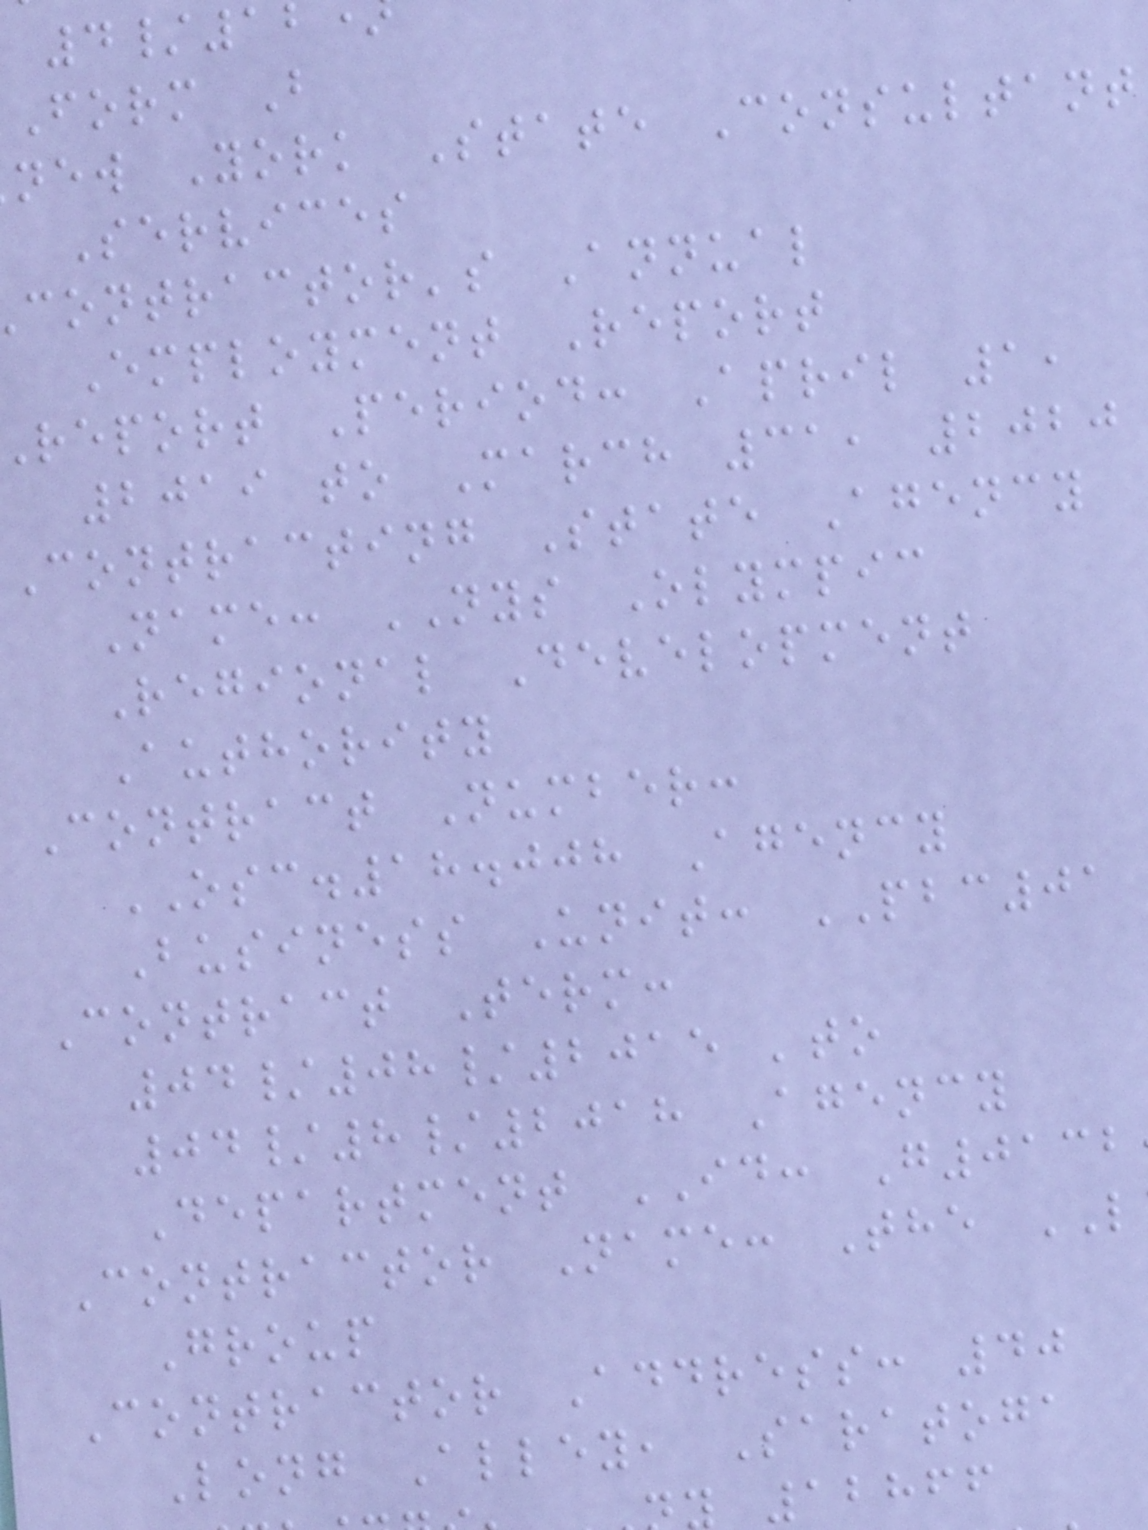4/1
form B
new York State Consultant
Services
contractor's Annual
Employment Report
report Period: April 1,
2019 to March 31, 2020
Contracting State Agency
Name: NYS Olympic
Regional Development
Authority
Contract Number:
OSC.18.008 Agency
Business Unit: PBC01
Contract Term:
04/08/2015 'to
04/8/2018 Agency
Department ID: G0132
Contractor Name: The
Group
Contractor Address: 40
Long Alley, Saratoga
12866
